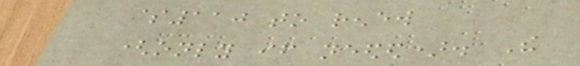$110 to renew
(only if needed). The
